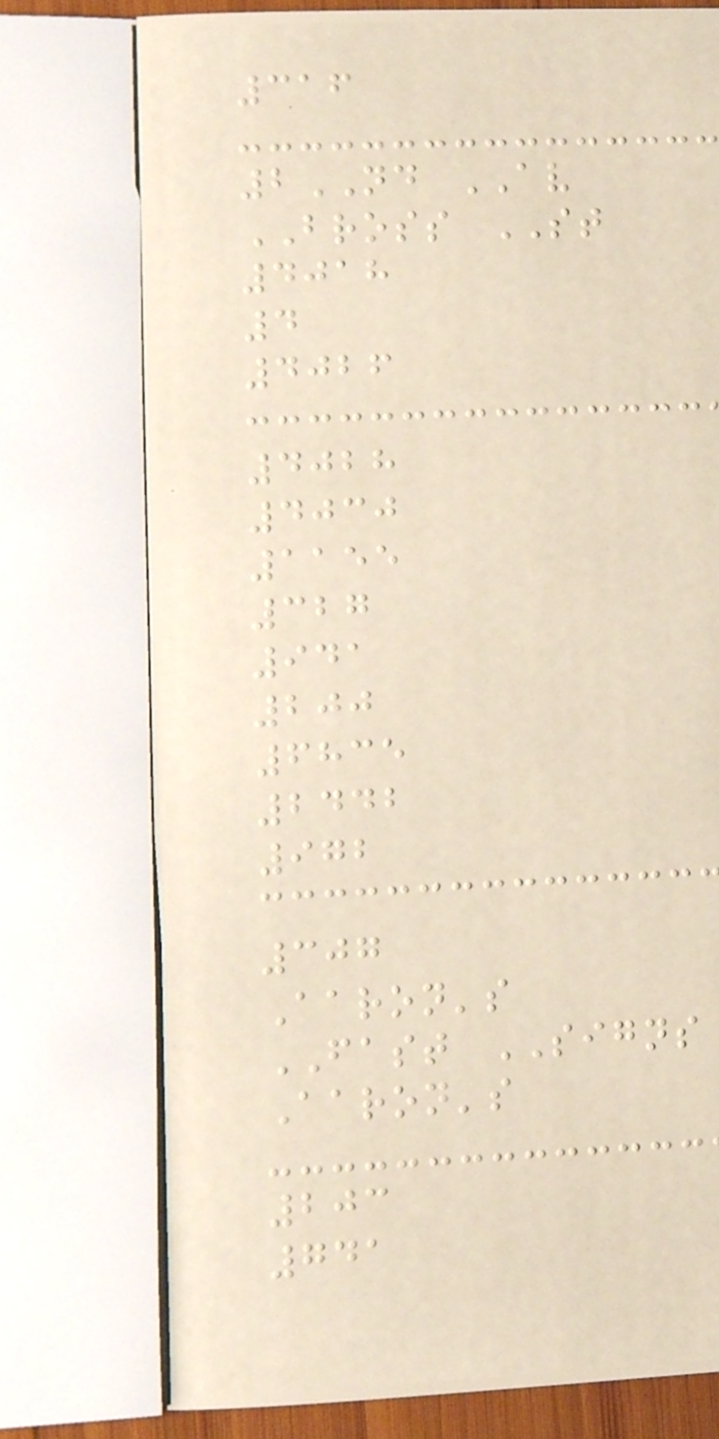316
2ND AV
BROSS ST
4018
4
4026
4028
4030
1155
327
941
200
6835
2442
972
307
Aaron's
FAST SIGNS
Aaron's
203
741
